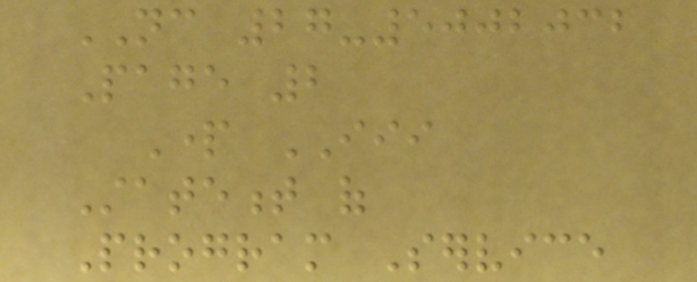NC 27-5002032
Page 2
Part III
Statement of
Program Service
